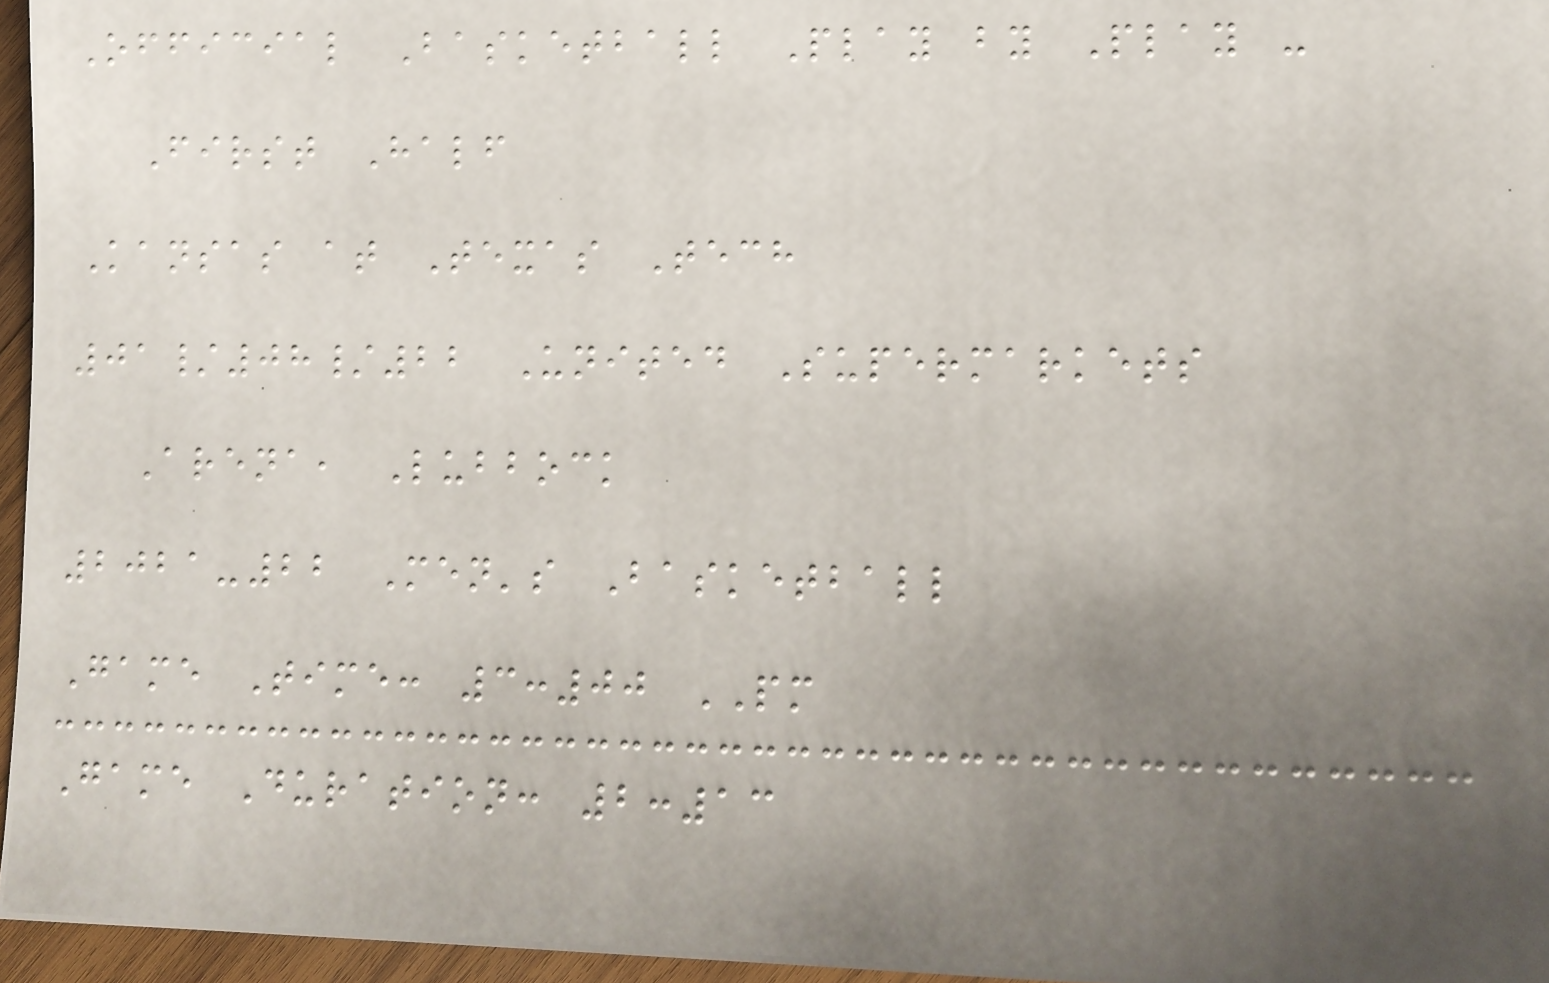Official Basketball Play by Play -
First Half
Kansas at Texas Tech
01/08/22 United Supermarkets
Arena, Lubbock
2021-22 Men's Basketball
Game Time: 3:00 PM
Game Duration: 2:13
